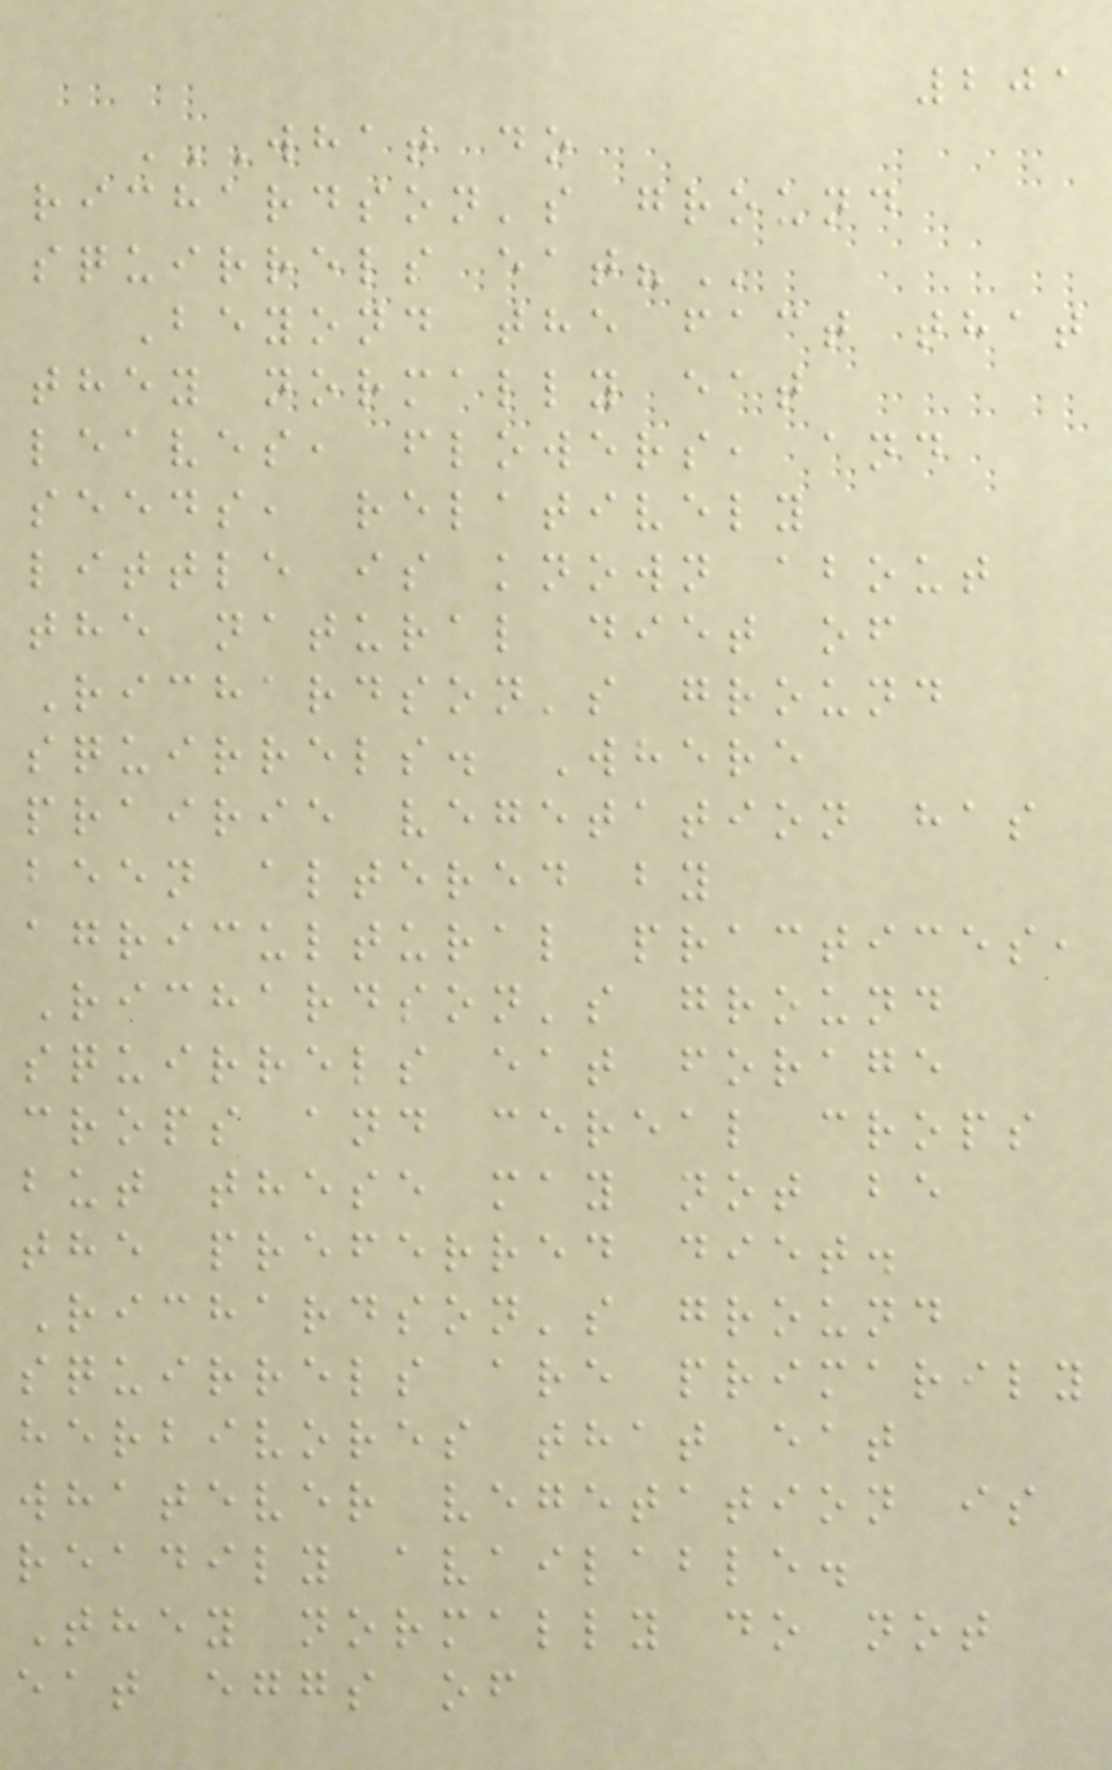201
WHAT DO
RICHARDSON'S GROUND
SQUIRRELS EAT?
Beyond the fact that
they normally eat
leaves, flowers, and
seeds, relatively
little is known about
the natural diet of
Richardson's ground
squirrels. Where
prairie vegetation has
been altered by
agricultural practices,
Richardson's ground
squirrels eat forage
crops and cereal crops
but these may not be
the preferred diet.
Richardson's ground
squirrels are primarily
herbivores that eat
whatever vegetation is
readily available.
They normally do not
eat eggs of
